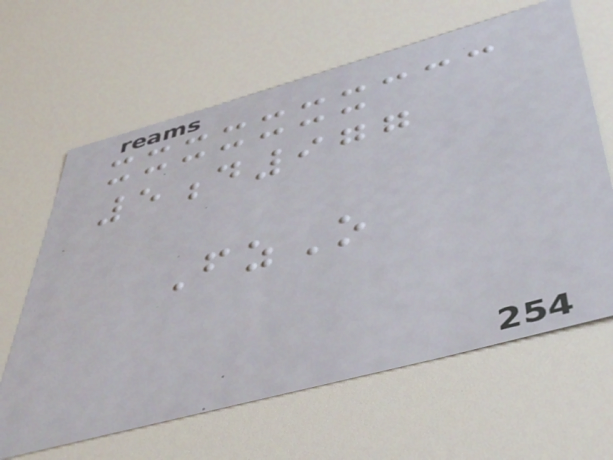5d977
FzO
